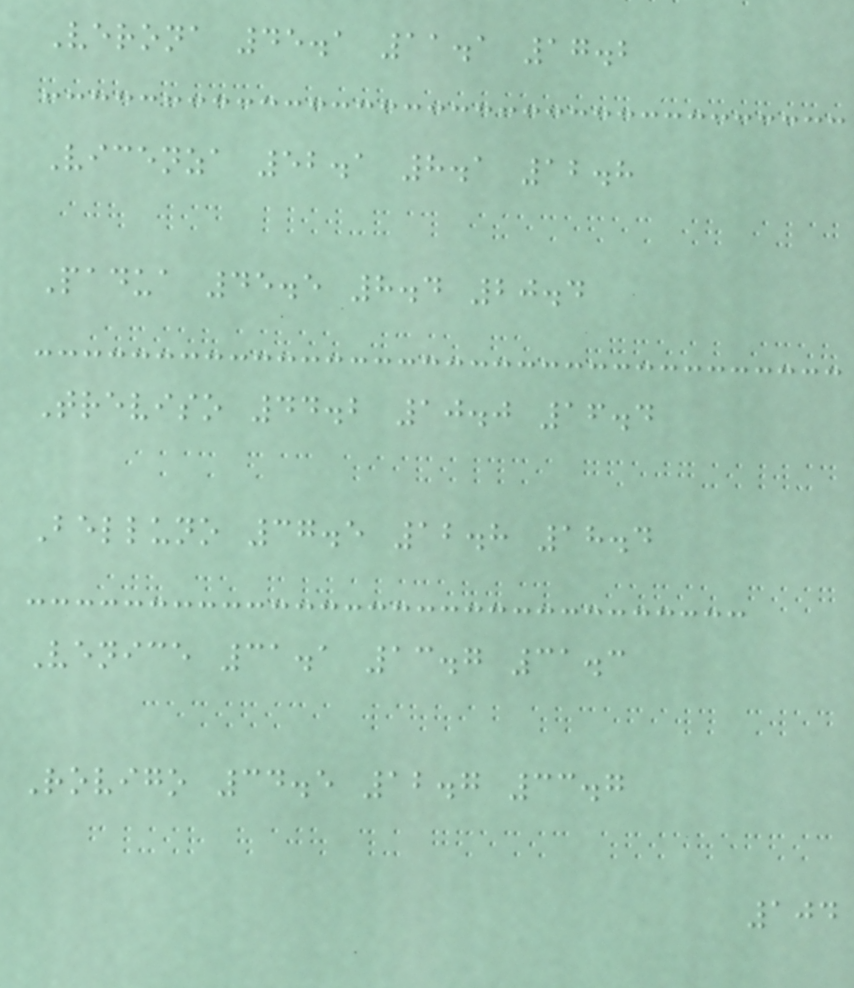Verona 45.1 11.1 17.2
Vicenza 52.1 8.1 12.8
Padua 45.5 8.4 20.4
Treviso 44.2 10.0 16.4
Belluno 37.5 12.8 18.4
Venice 31.1 13.7 31.3
Rovigo 34.5 12.7 33.7
104
